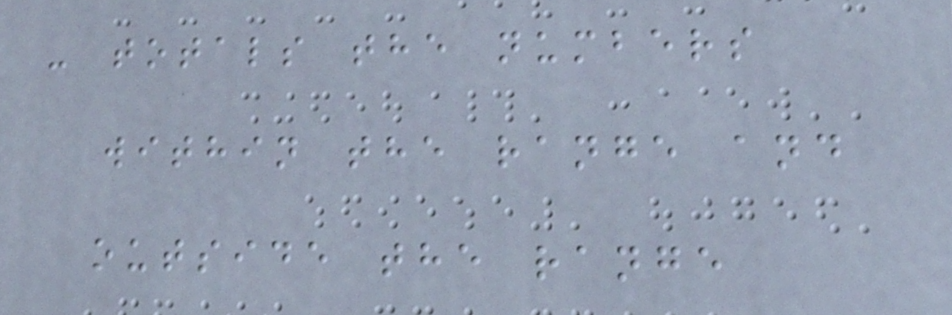- totals the numbers
within the range and
outside the range
